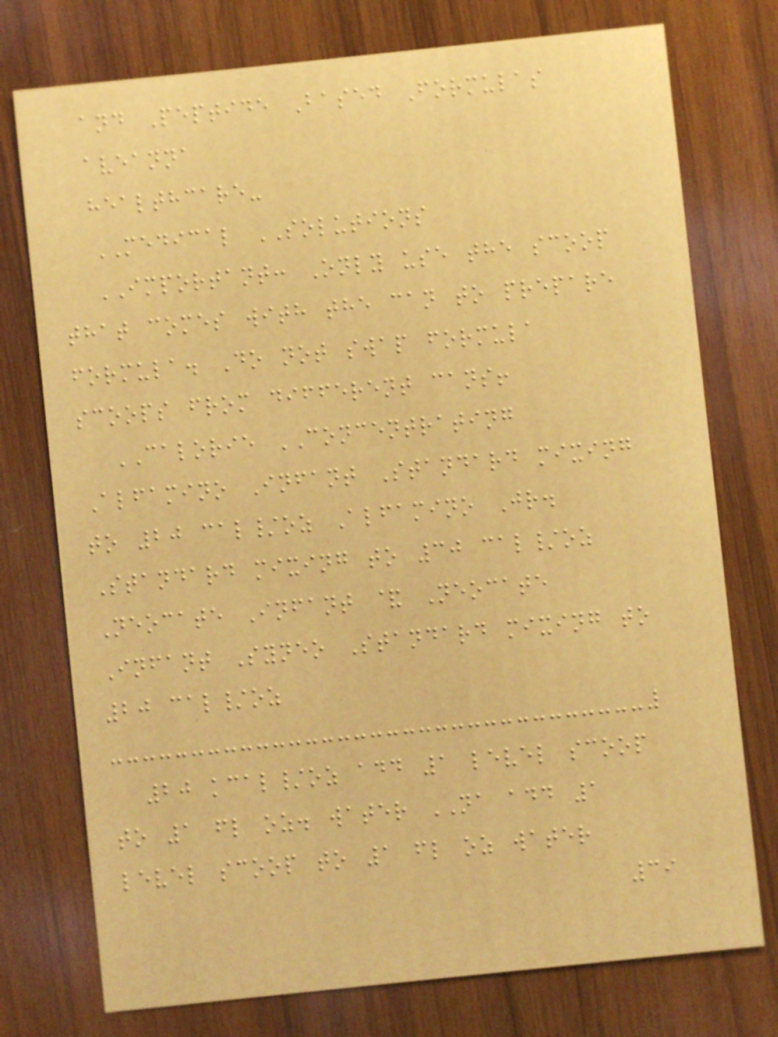and Peptide Based Formulas
aveanna
healthcare-
MEDICAL SOLUTIONS
IMPORTANT: Only use the scoop
that comes with the can to prepare
formula. Do not swap formula
scoops from different cans!
CALORIE CONCENTRATING
Alfamino Infant Standard mixing
to 20 cal/oz Alfamino Jr.
Standard mixing to 30 cal/oz
Neocate Infant & Neocate
Infant Syneo Standard mixing to
20 cal/oz
20 kcal/oz add 1 level scoop
to 1 fl oz. water NA add 1
level scoop to 1 fl oz water
39
